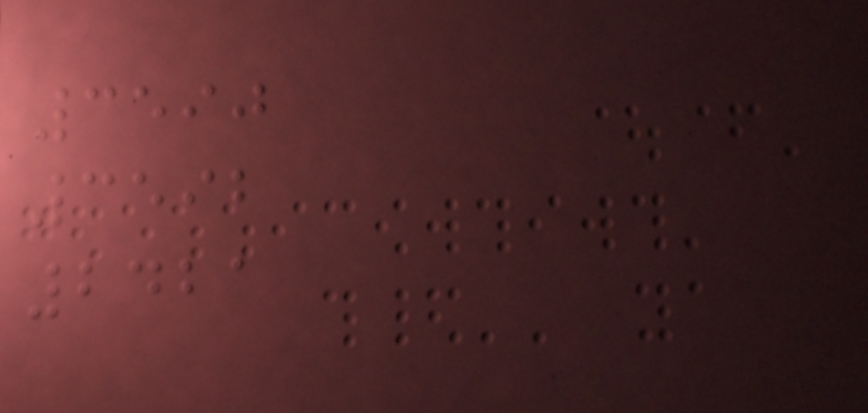3590
3592
2421
